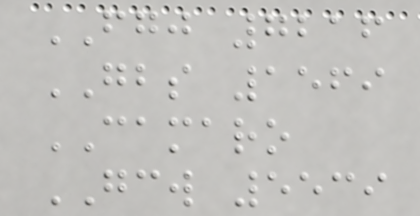FGJ 7216
GBS 1569
CAMARO
GCW 5539
